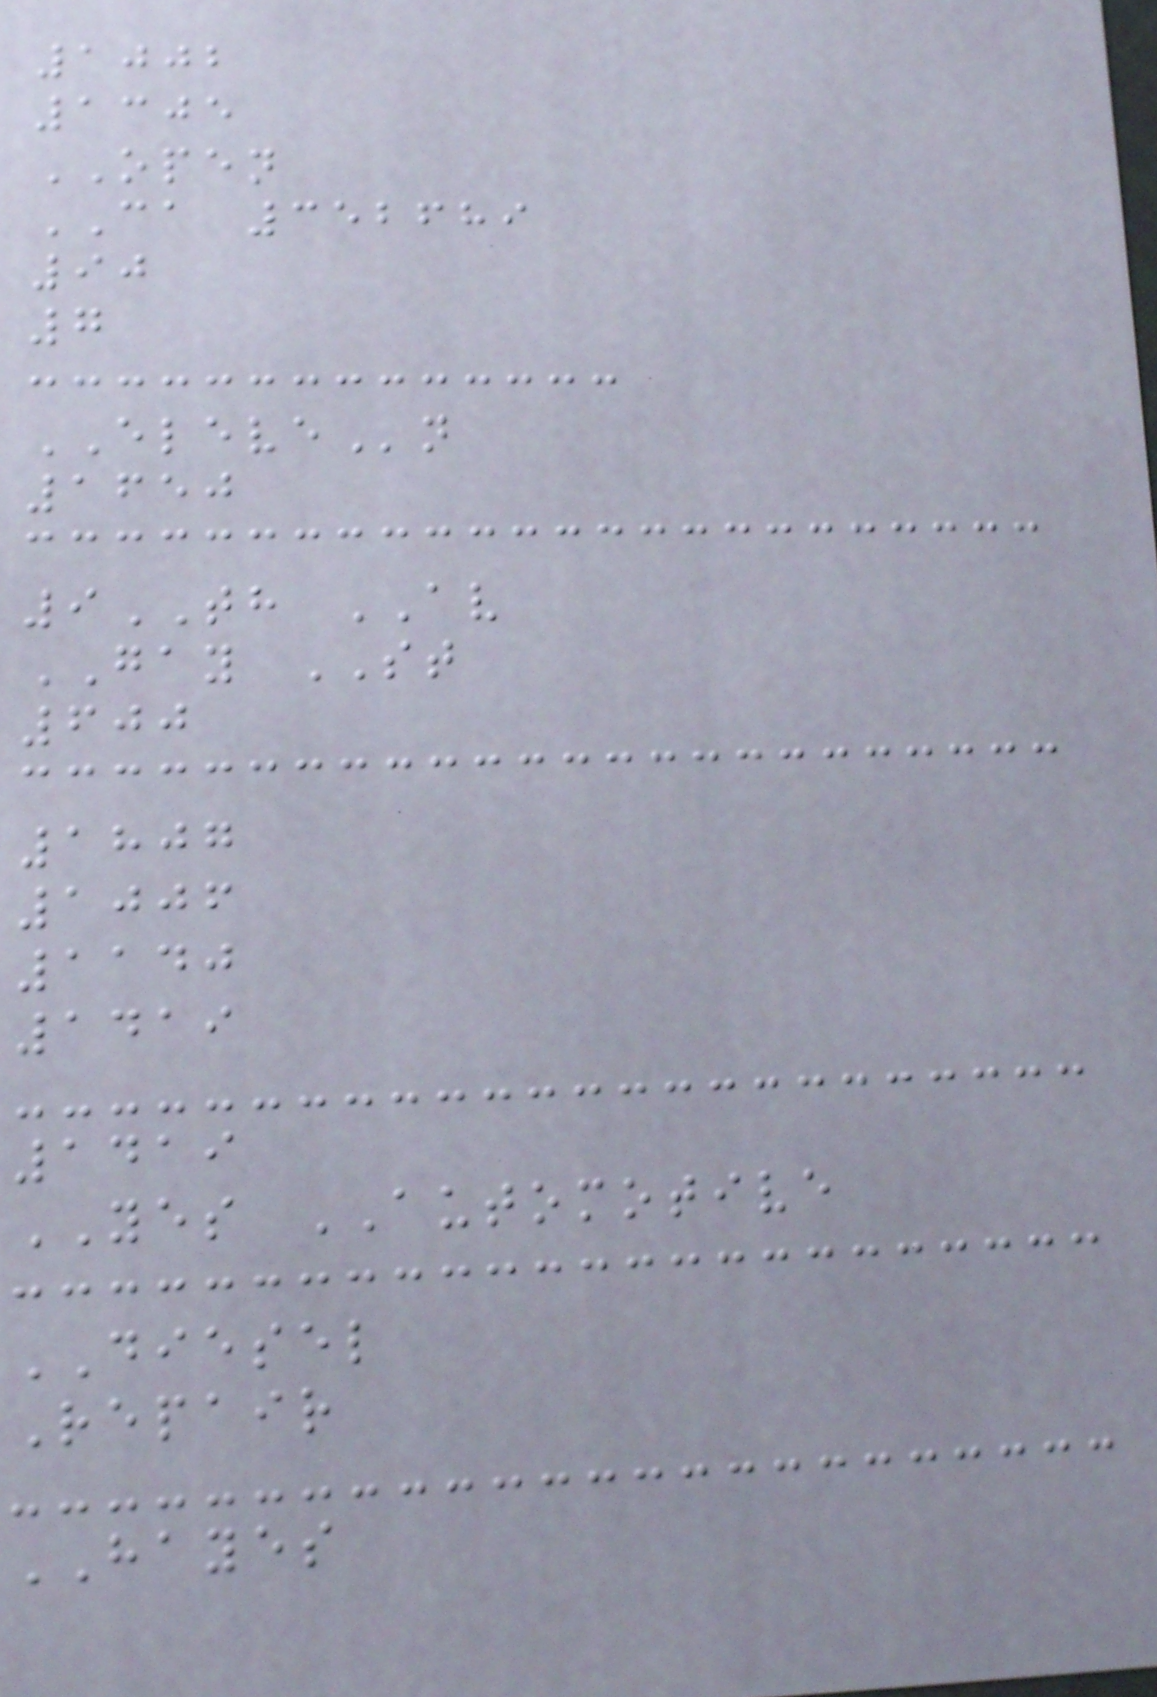1002
1305
OPEN
CA 352689
90
7
ELEVEn
1650
9TH AV
GAY ST
600
1807
1006
1140
1419
1419
YES AUTOMOTIVE
DIESEL
Repair
HAYES
